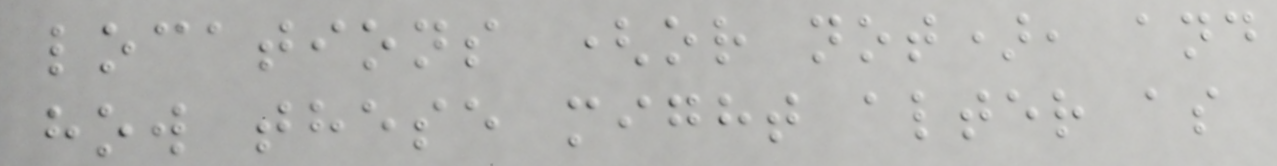locations (or not), and
how these might alter as
